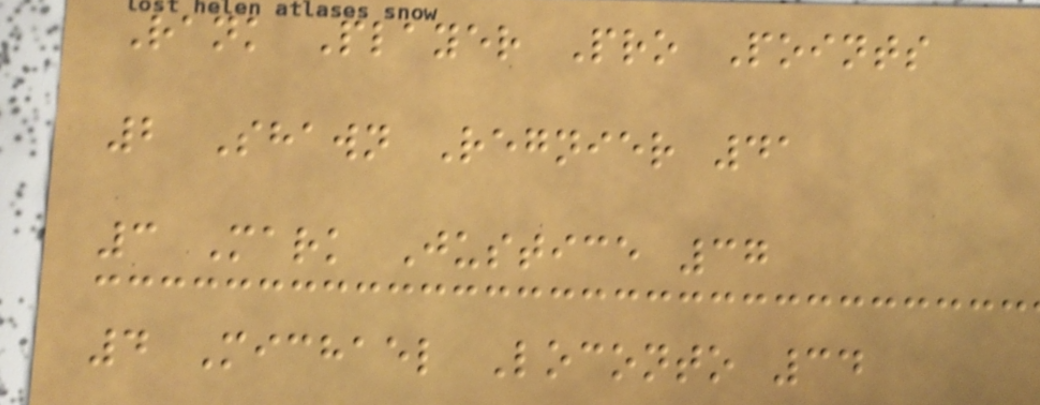Rank Player Pro Points
2 Shawn Regnier 41
3 Mark Justice 37
4 Michael Loconto 34
